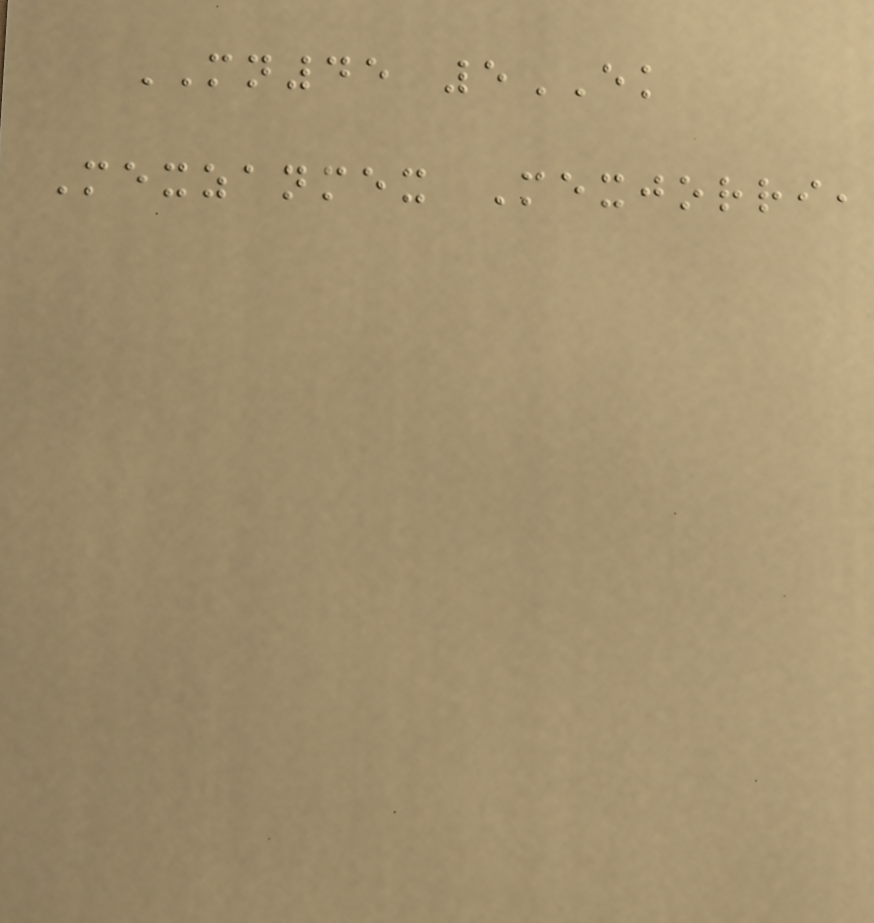MN45 5EK
Mexzanmex Mexjorri,
